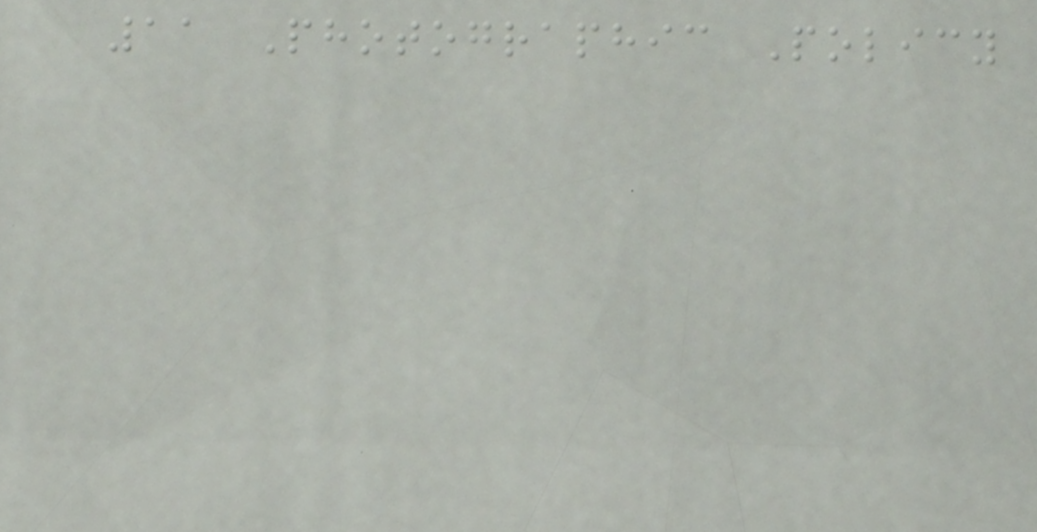11 Photographic Policy
